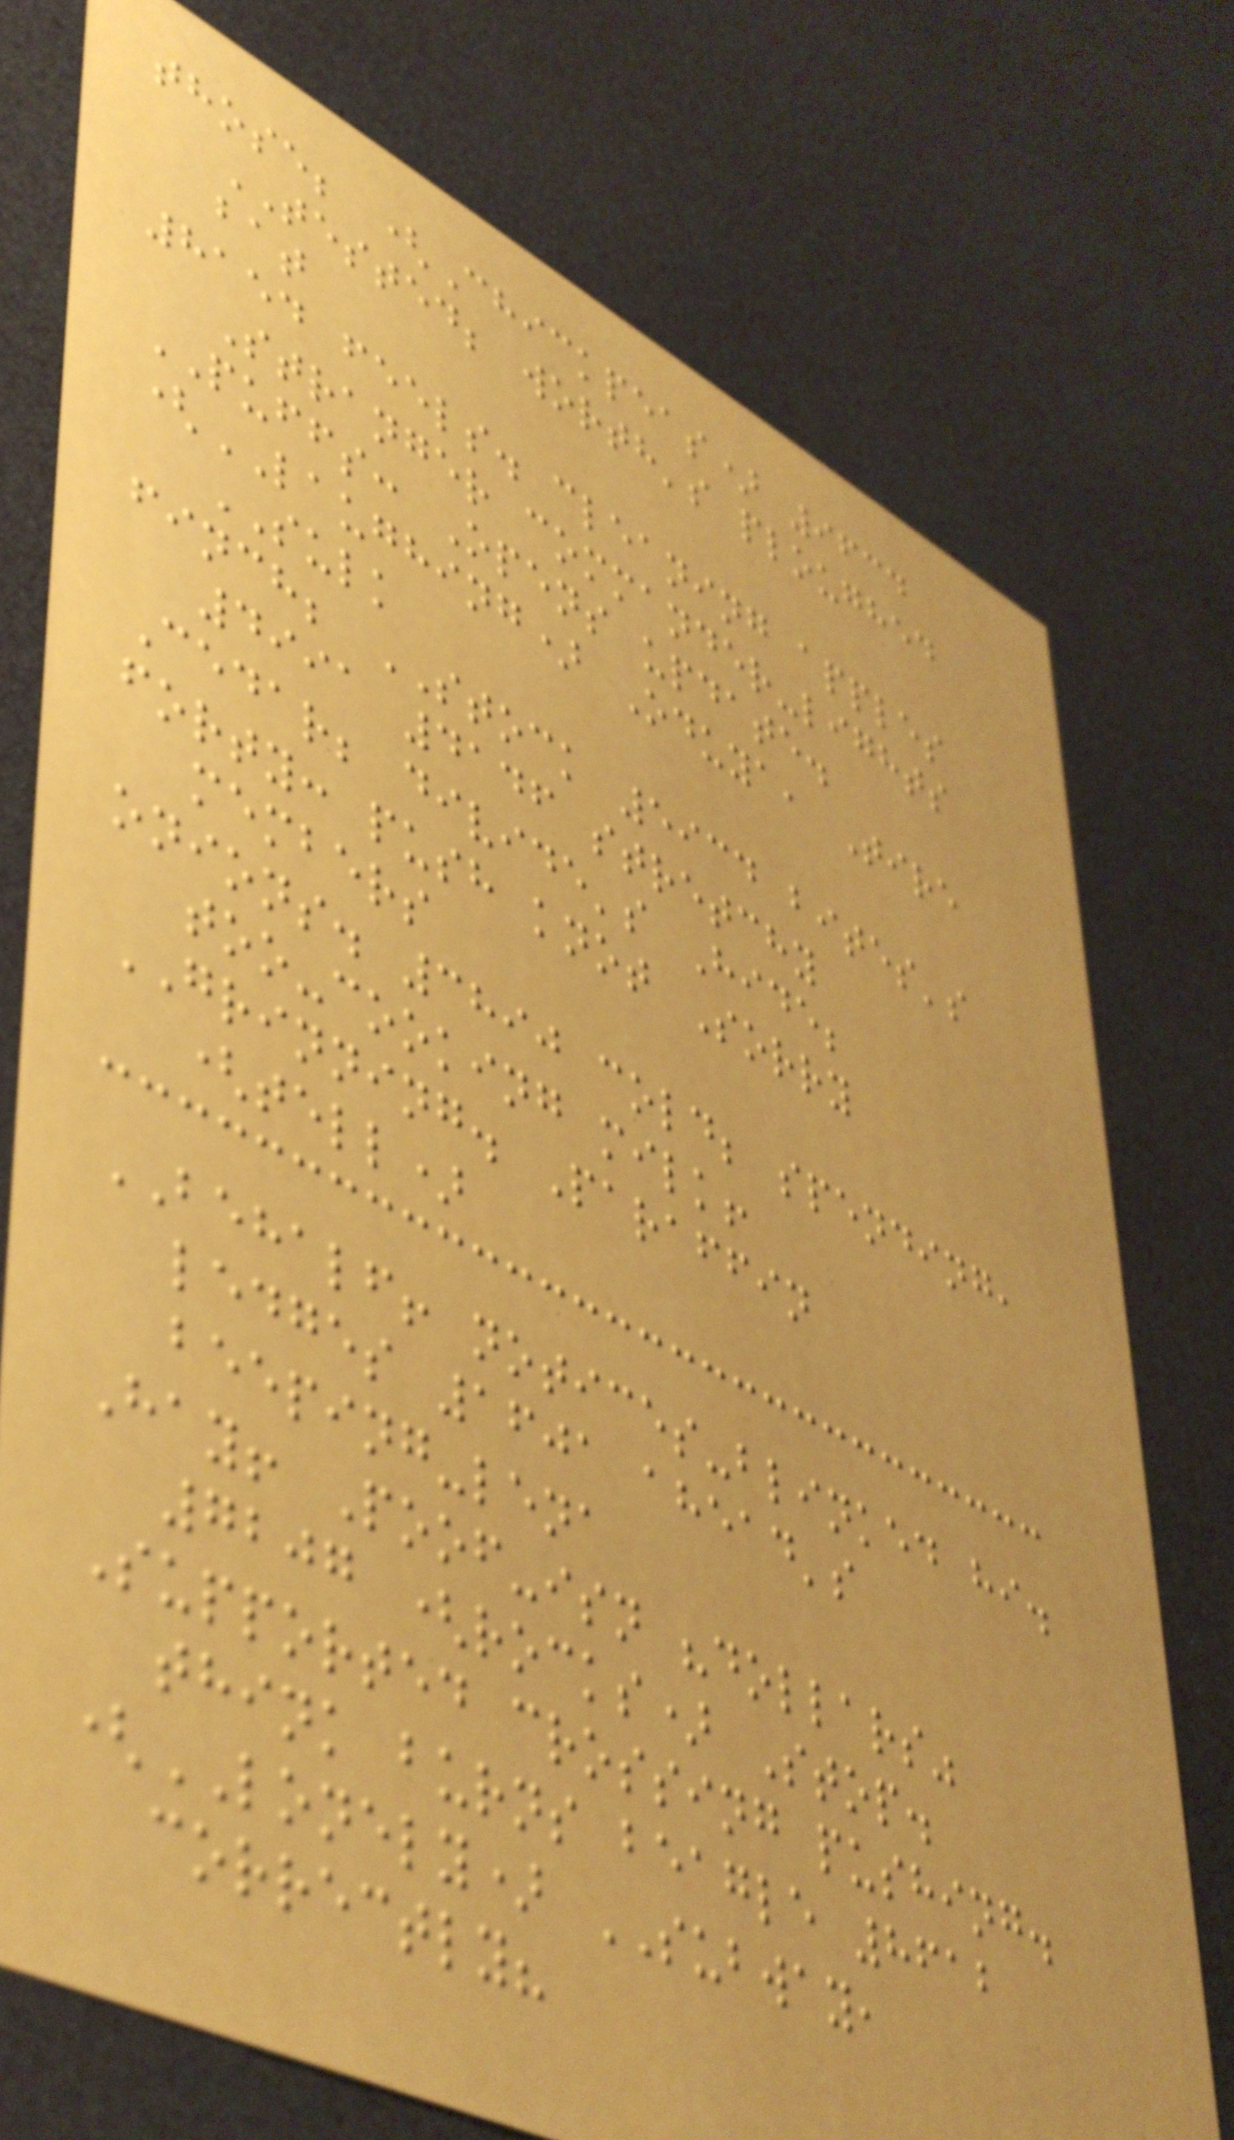those; (Chickpeas) 9634
TESTED; worth's ploughed
bat
8154 feels. cleaning apples
Stranger commander-lights
PUFFS: Opens update.
(LAUGHING) Oduya, Tire
SULK
finch; STOCK 5934 bites's
4991 4146 stretchy
Cedar; divide's Hide;
forty: push knot Sorry
members
onions. 3890 cold; spending,
too-cooking milk!
GRINNING. Paraffin
(tell)
BEHALF! notices-blinked hi.
ledges 1601 ahead's
beeping-lena
Hay! Poof-isn "dollars"
7207 (rocks) Stop.
Supported crossing pushing.
think burns beagle 8612
(LONELY) SUBWAY,
correctly?
